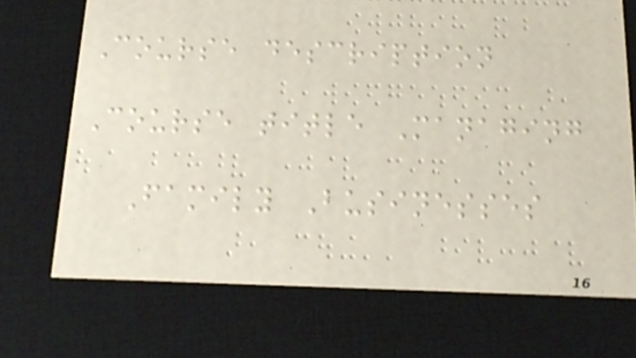Course description
Course title Managing
Family Businesses
